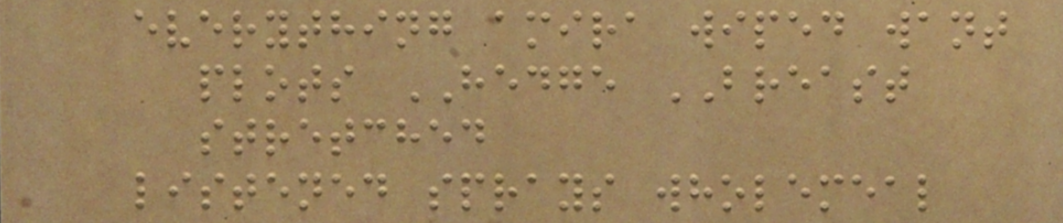everything amira wiped want
plots HEDGE BREAST
stretched
listened sprays wholemeal
